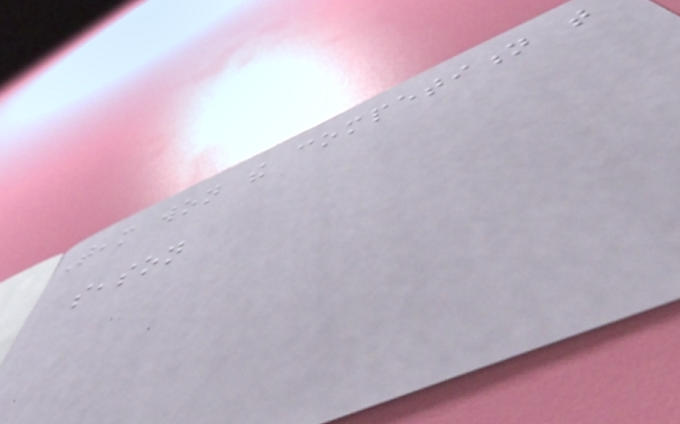Team won the competition that
season
